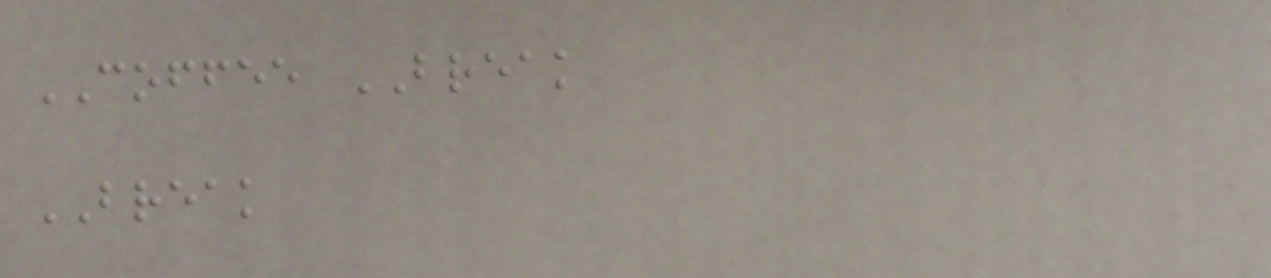COFFEE BREAK
BREAK
